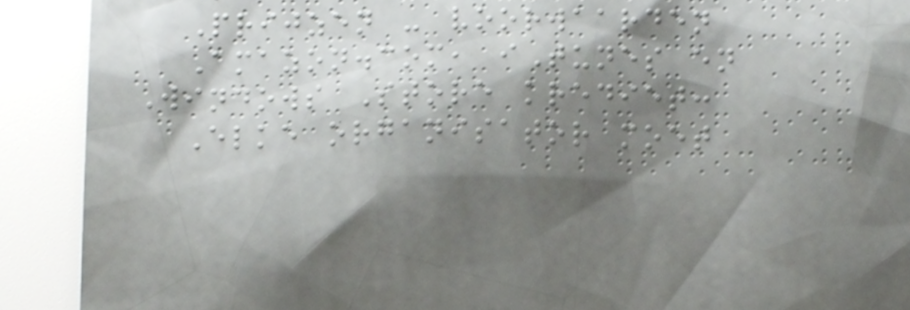Prijzen - voorwaarden
Amazon.com, iTunes en
Windows Store krediet:
Elke organisator moet
